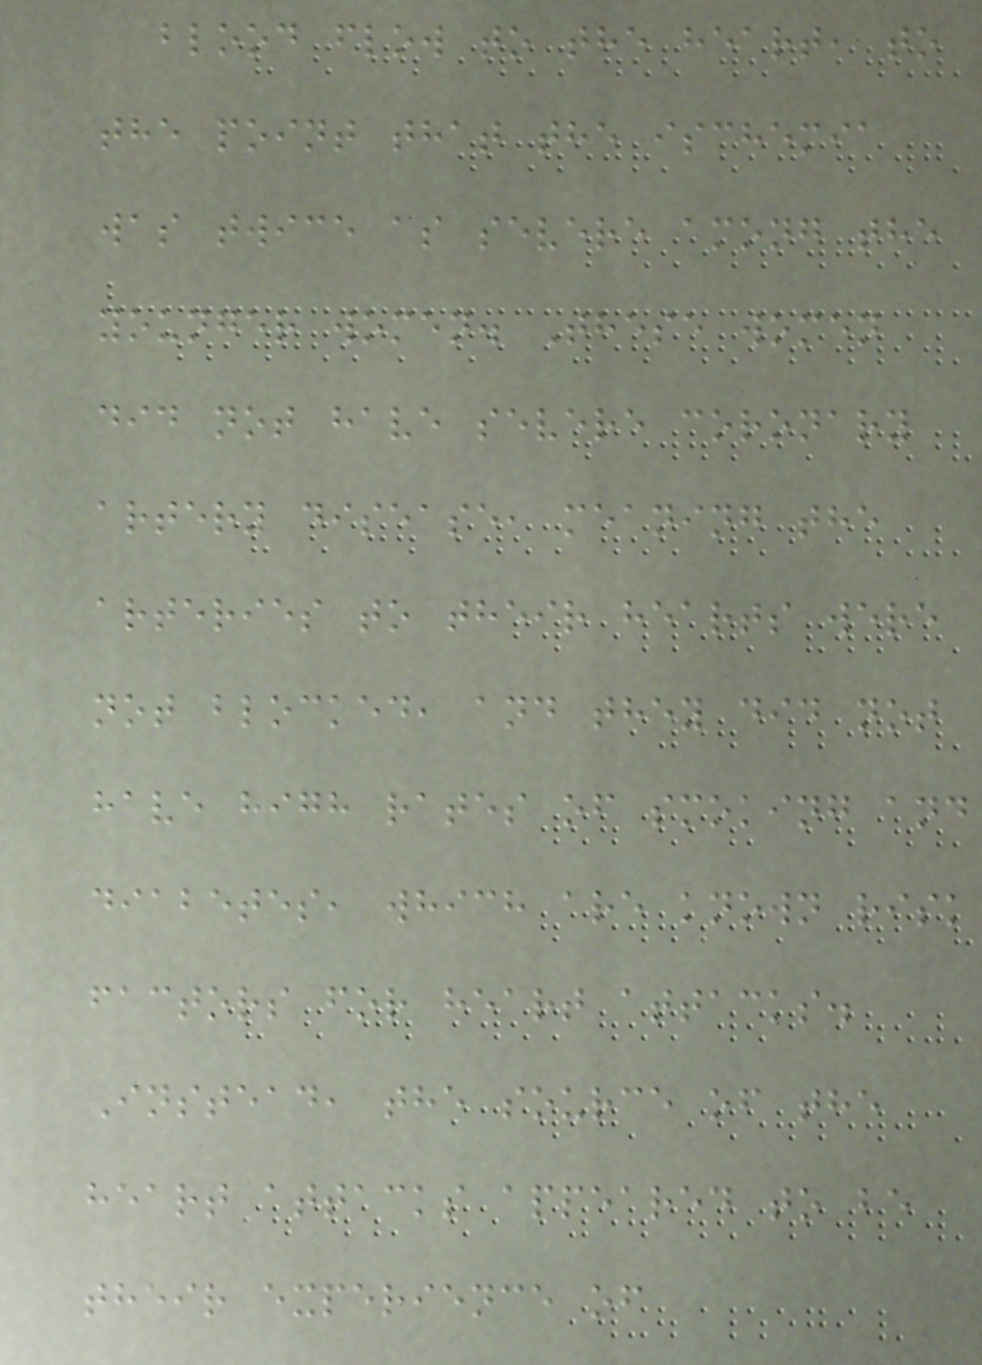blood flow to the heart, to
the point that the ischemia
was twice as severe among the
younger women. These women
did not have severe coronary
artery disease, meaning the
arteries to their hearts were
not blocked, and they did not
have high rates of smoking and
diabetes, which are known risk
factors for heart attacks.
Instead, the source of the
heart attacks appeared to be
their experience of
